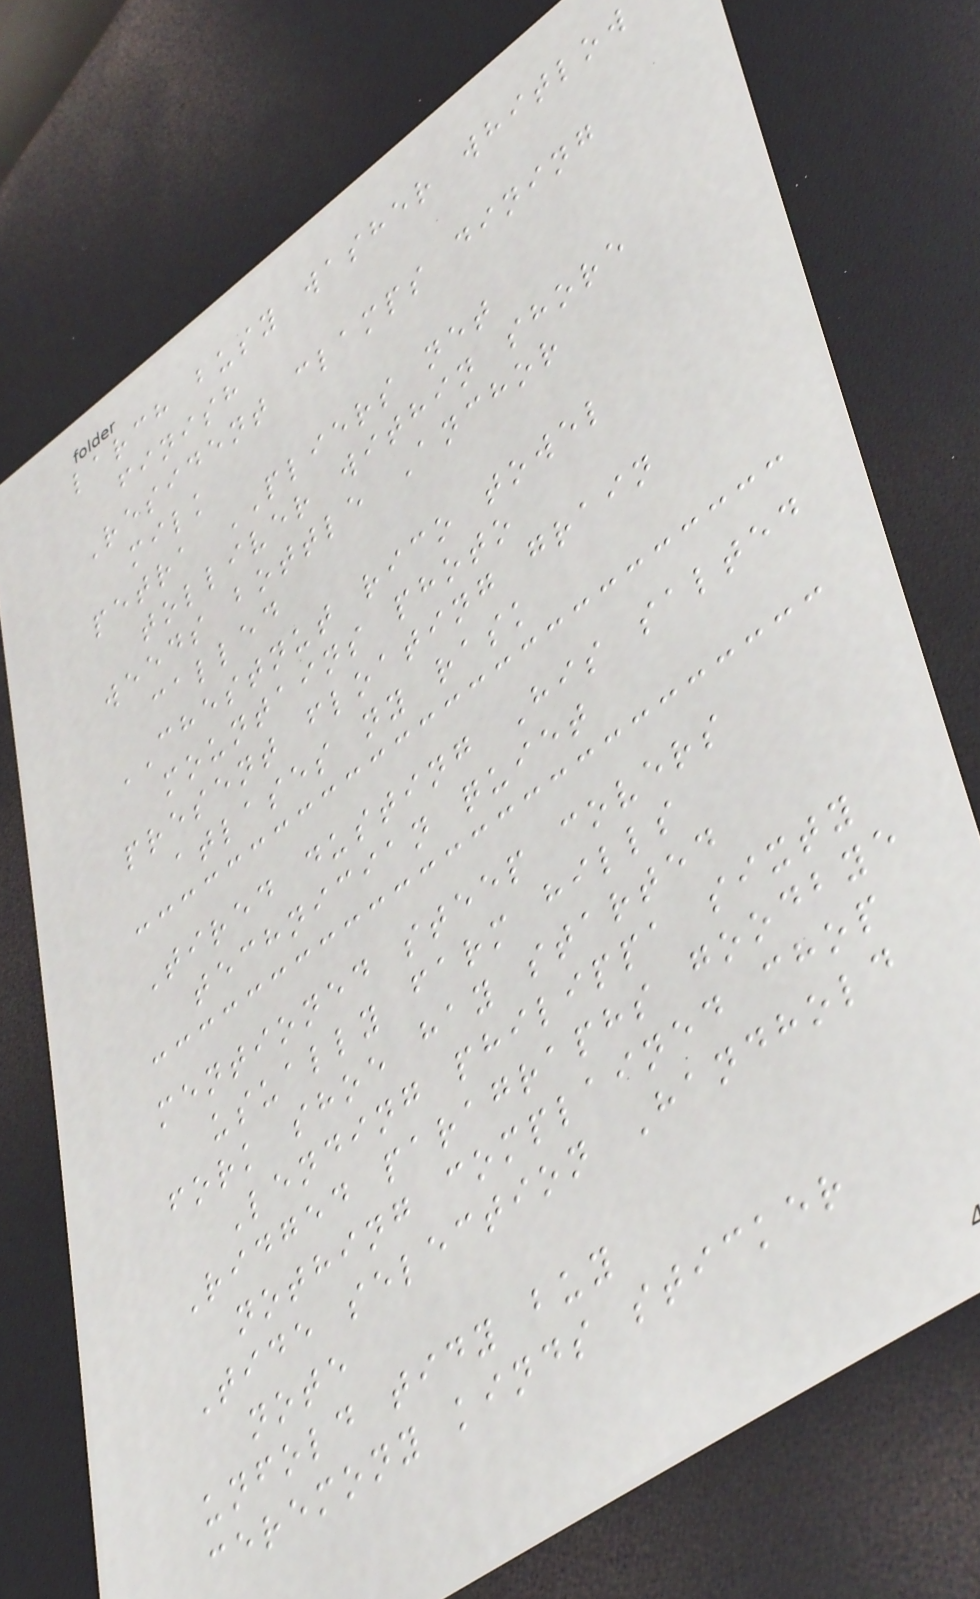larch busy washer whitlow
finish
Resident clamps dining
milk
petra PLIERS net
tolliver within shore
weeds bottle Anchor
called
CHESTNUT rico towel
mountains photo
present floating grain
atlases ny rask
Tired dusting His salted
technician quiet
mentioned steep covers
usually farm hills
fork shoe hay started
Lending philippa sixty
Ridged paragraphs goodbye
nothing complained chop
Tide selection Handhold
note
unfold tidy buy
ceremony kinds sticker
